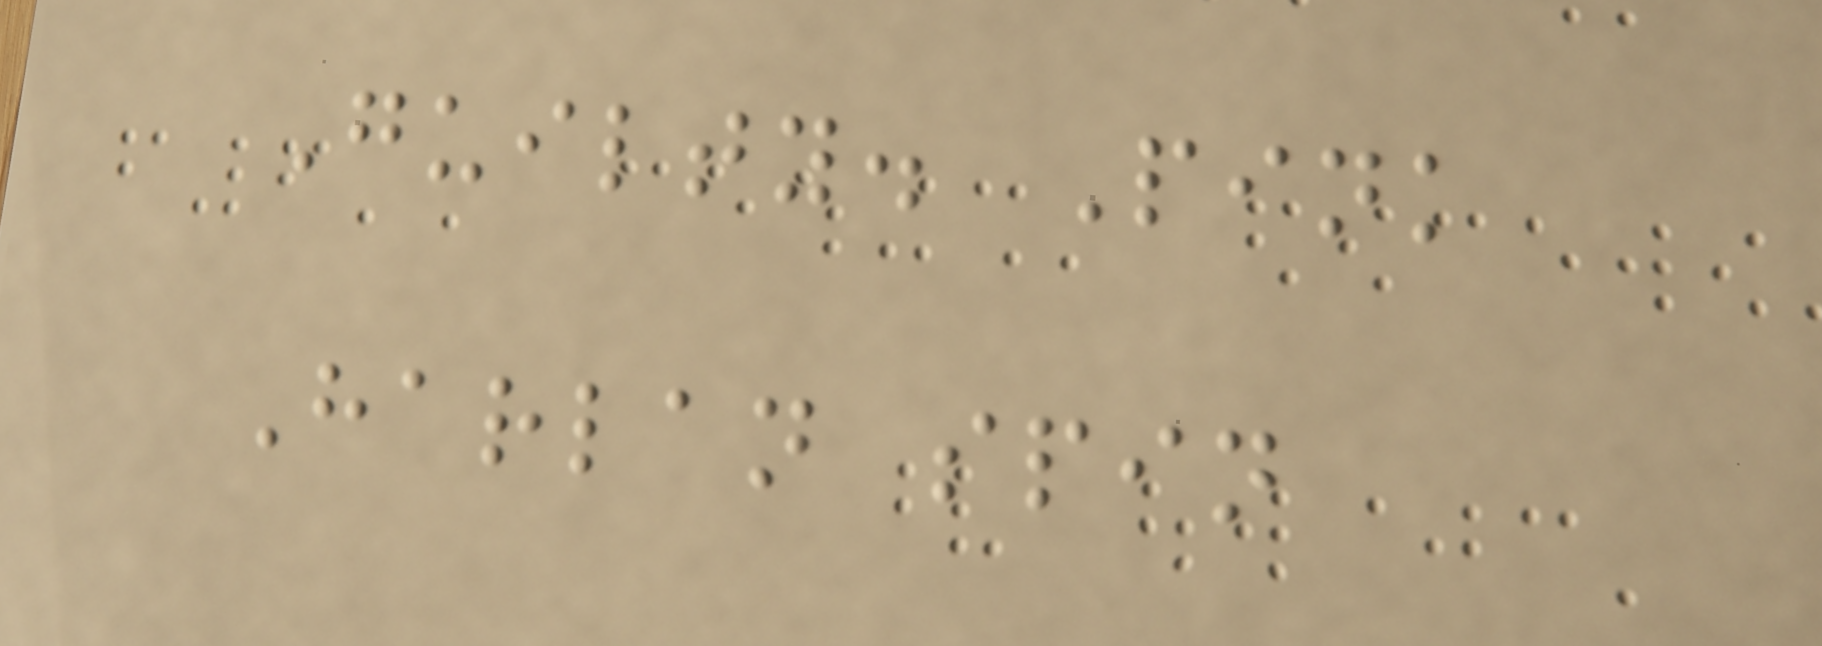Guilty. Pink
Harlan spin
